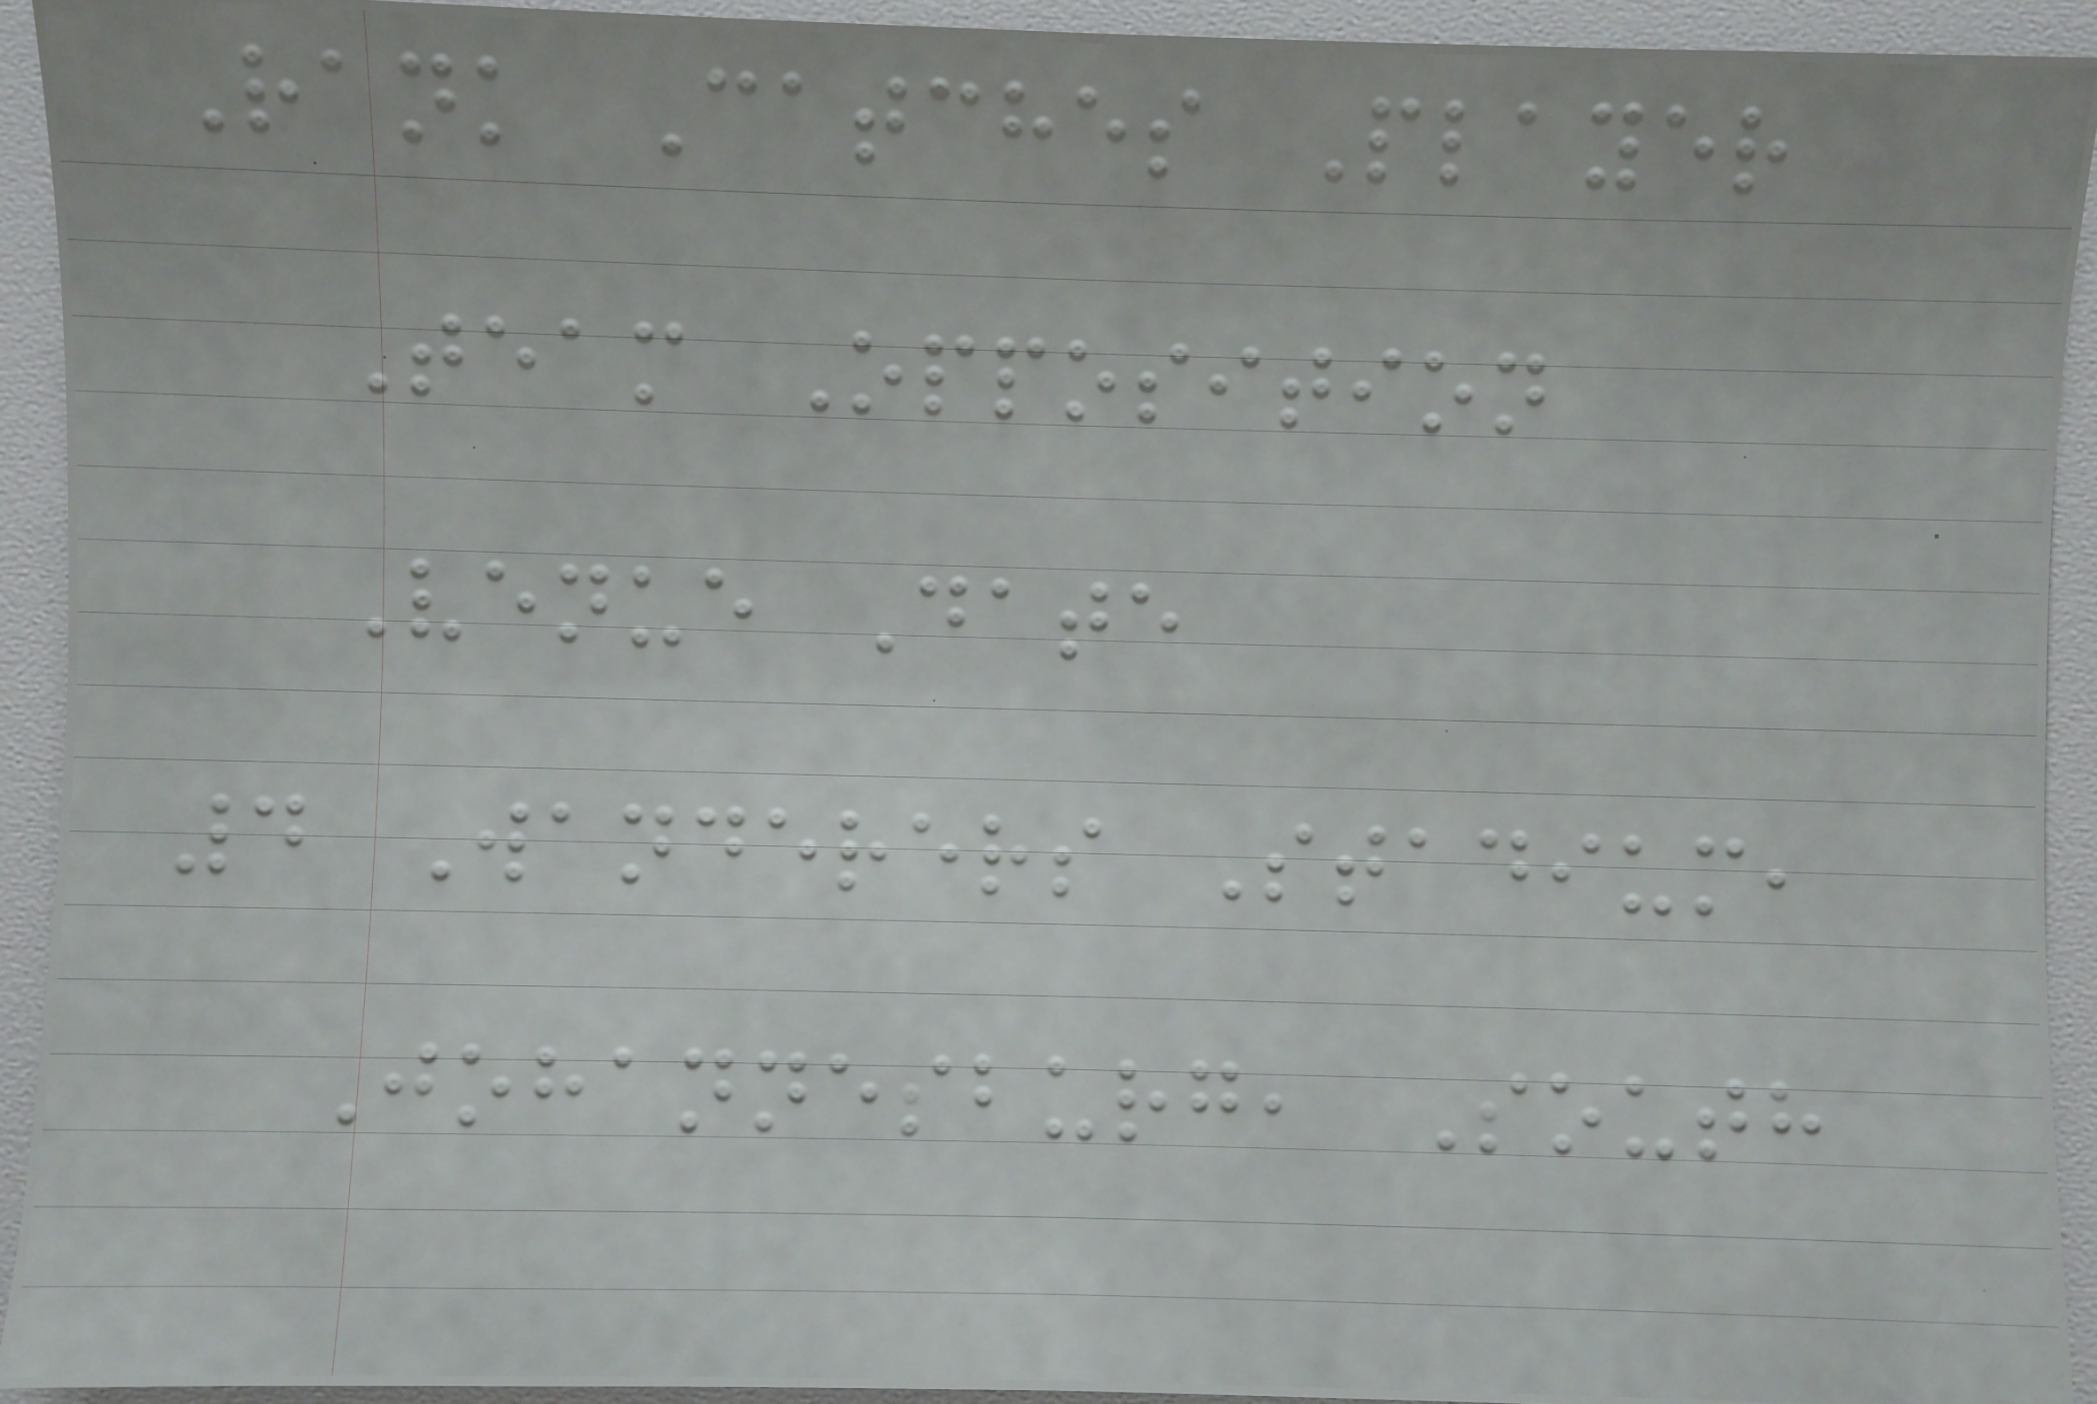Rank Catches Player
Team Opposition
Venue Date
4 Wanderers Stadium,
Johannesburg, South
